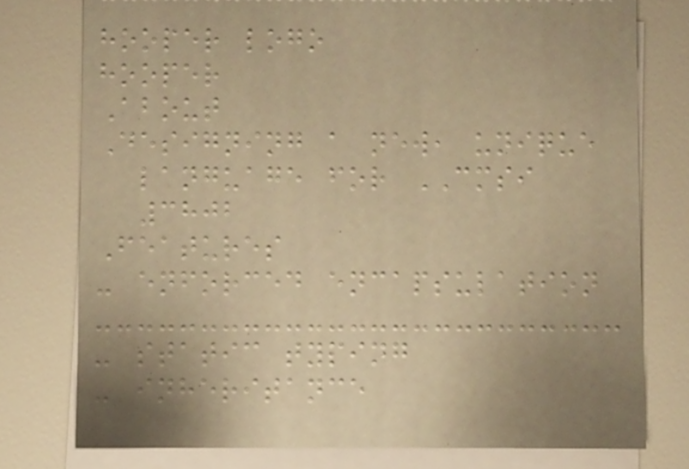hooper logo
hooper
About
Designing a new, unique
language for CMSI
3802
Features
- enforced encapsulation
- static typing
- inheritance
